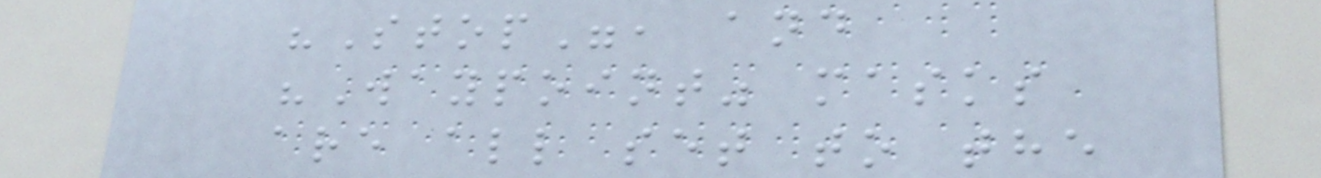"Stop", and
"Waypoint" masks
are all set to the
